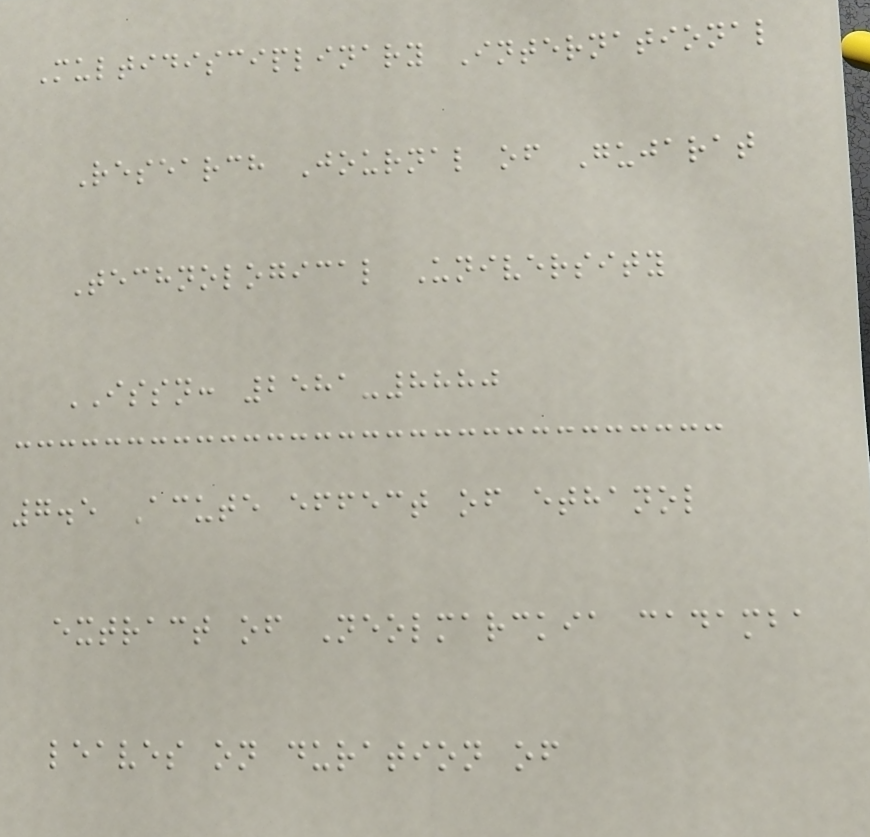Multidisciplinary International
Research Journal of Gujarat
Technological University
ISSN: 2581-8880
7.5 Acute effect of ethanol
extract of Neolmarckia cadamba
leaves on duration of
